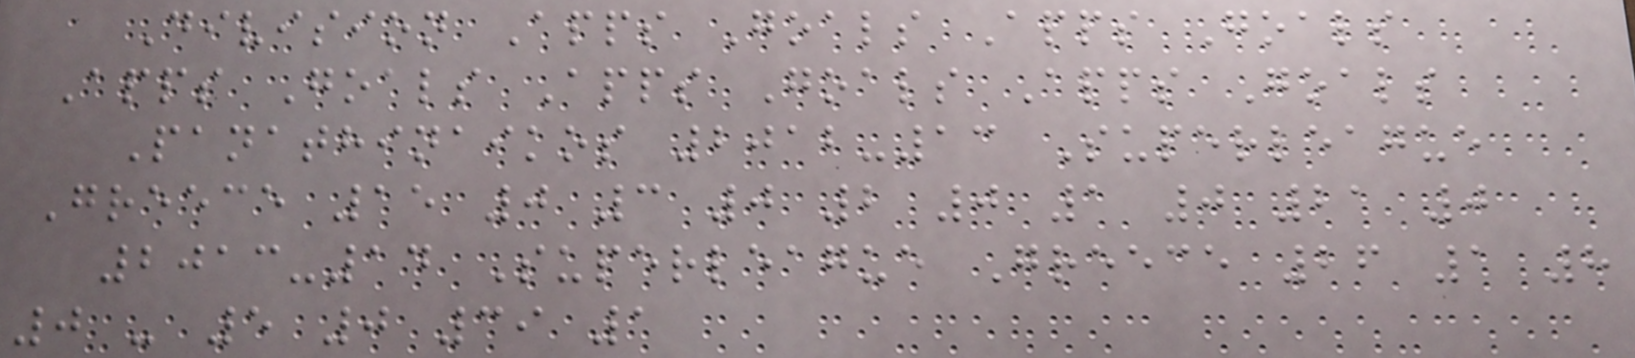Division Apps Goals Apps Goals
Apps Goals Apps Goals Apps Goals
Panathinaikos 2012-13 Superleague
Greece 15 0 3 0 2 0 1 0 21 0
2013-14 Superleague Greece 26 1 8
0 - 5 0 39 1
